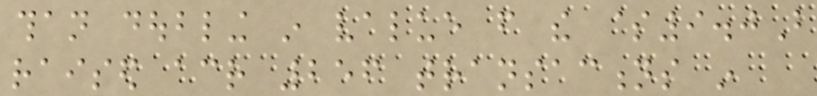than doubling in value from the $9.0B
raised across 256 transactions in
